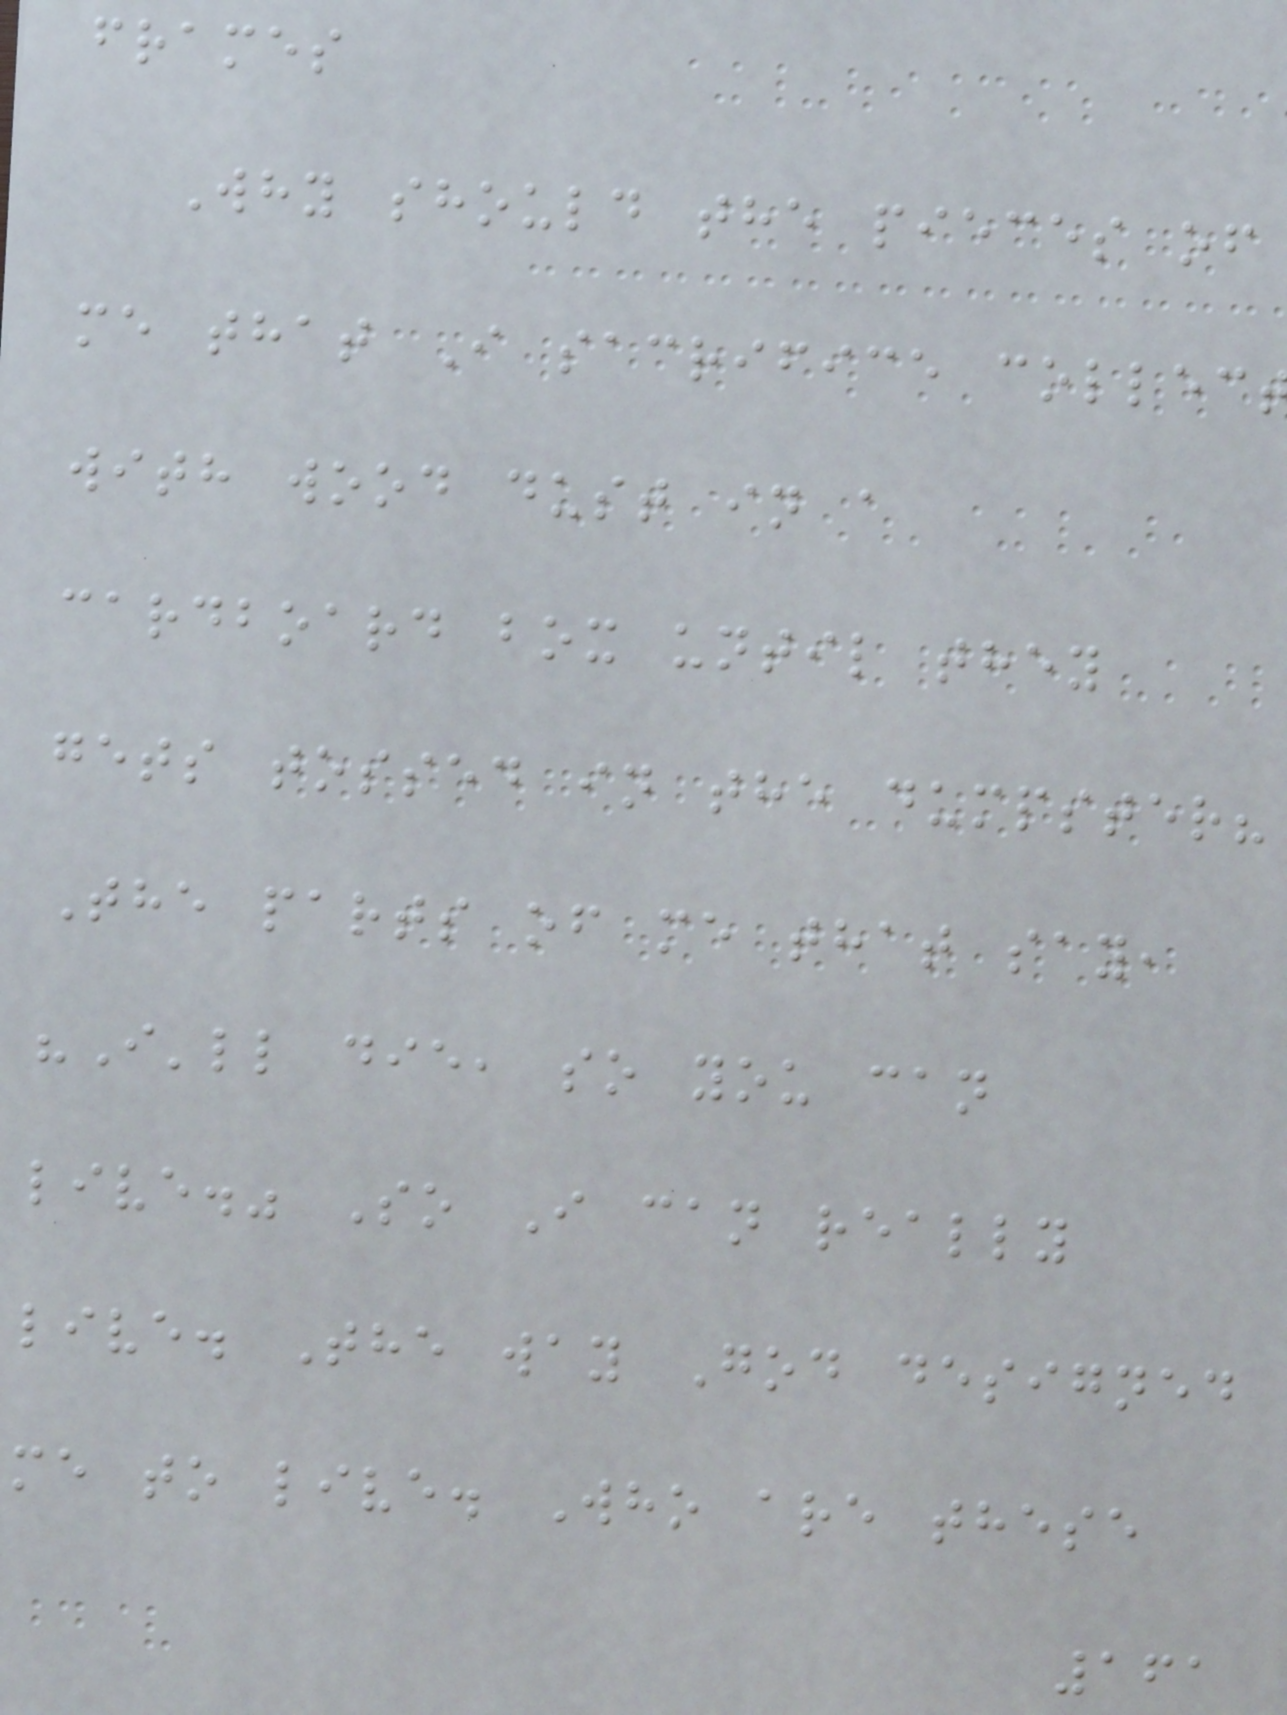frames
Why should the pieces of
me that I sacrifice collec
with wood dust in a
cardboard box until they
gets tossed in the dumpster?
The parts of me that say,
"I'll die, so you can
live." So I can really
live. The way God designed
me to live. Who are these
161
